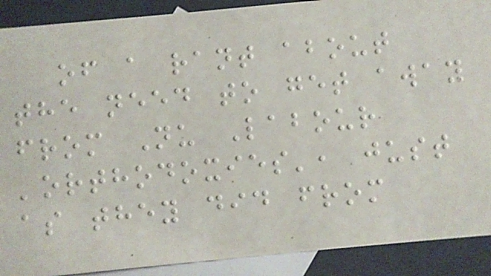of a rant about
the need to get away
from Nu Labour
'orthodoxies', just
as they did from
